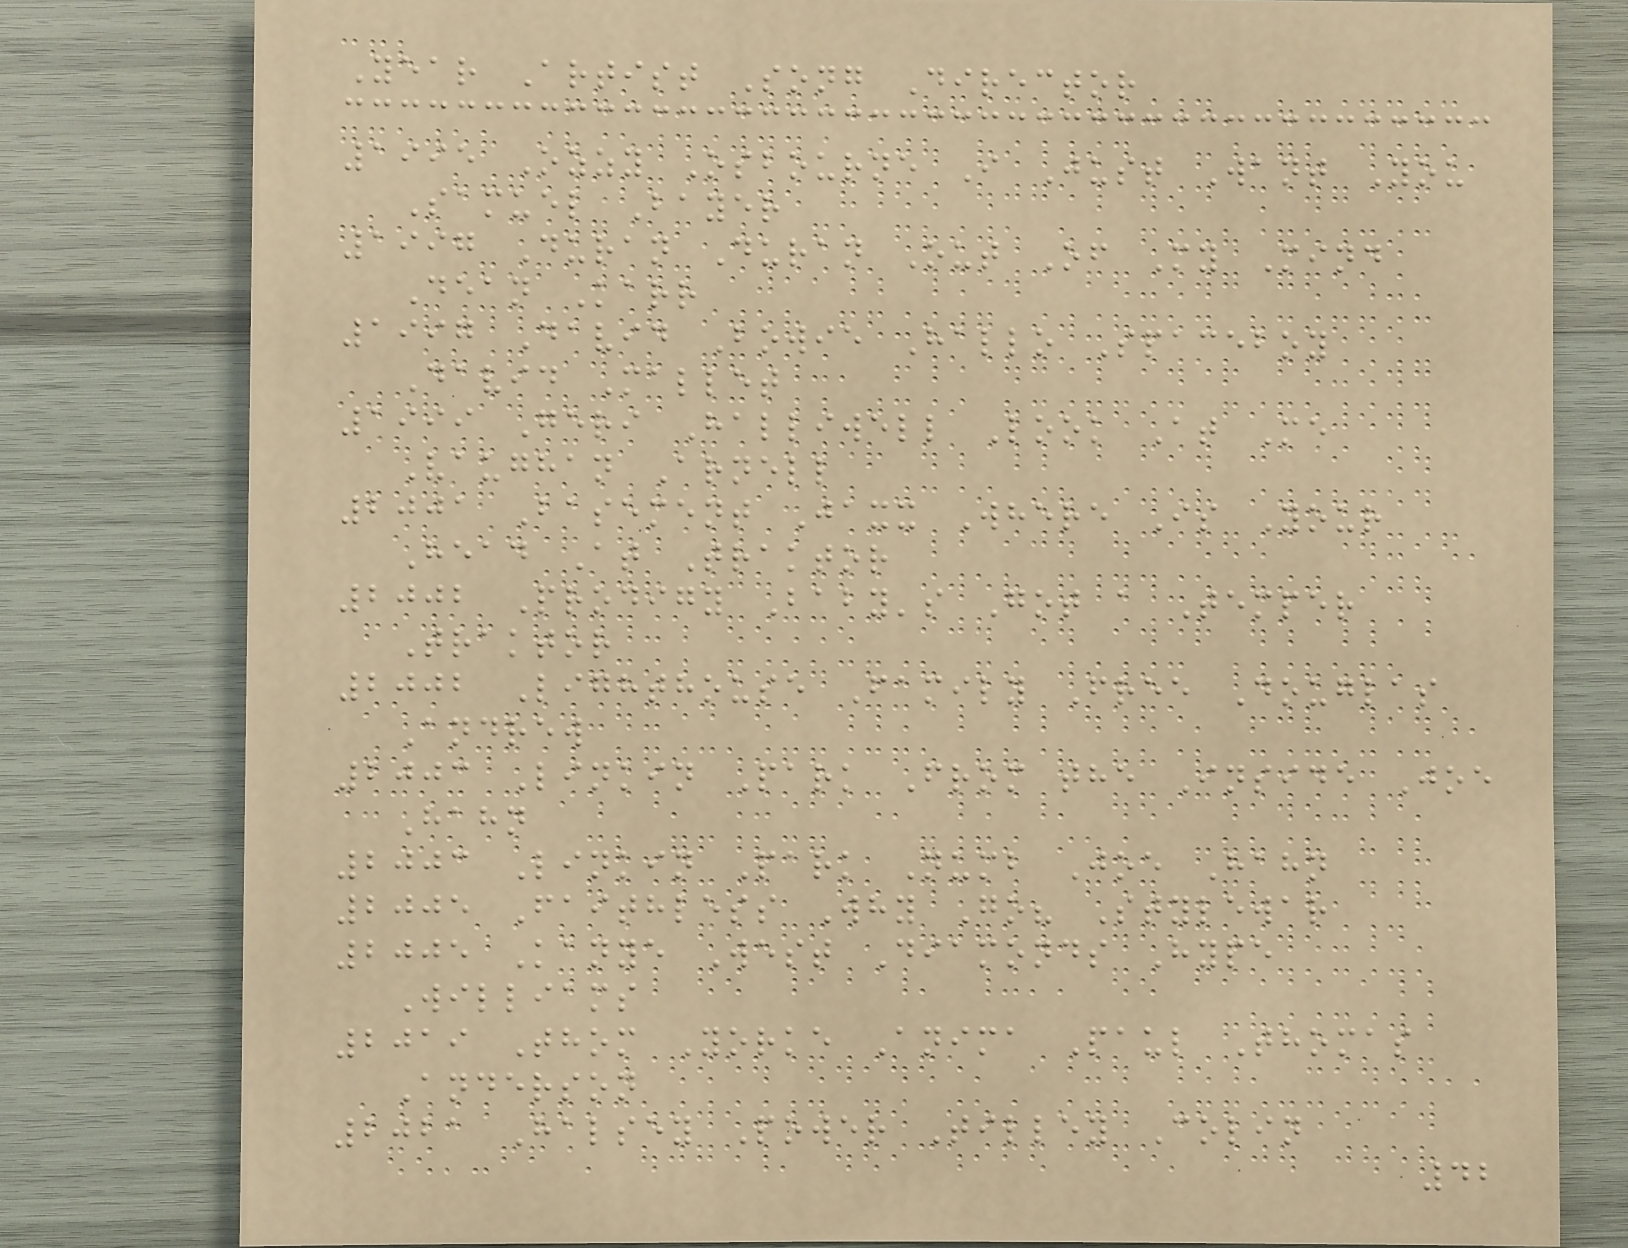Year Artist Song Director
1995 Ozzy Osbourne I Just Want You
Samuel Bayer
1997 Duran Duran Out Of My Mind
Dean Karr
1997 David Bowie Hallo Spaceboy
David Mallet
1999 Geri Halliwell Look At Me
Vaughan Arnell
2001 Basement Jaxx Where Is Your
Head At Traktor
2002 Prodigy Baby's Got a Temper
Traktor
2002 Lighthouse Family Free Douglas
Andrew
2003 Linkin Park From the Inside Joe
Hahn
2003 Linkin Park Numb Joe Hahn
2005 Faithless Why Go? Stylewar
2005 Kanye West Diamonds Hype
Williams
2019 Thom Yorke Anima Paul Thomas
Anderson
2021 Halsey Power Tilley Colin
42
